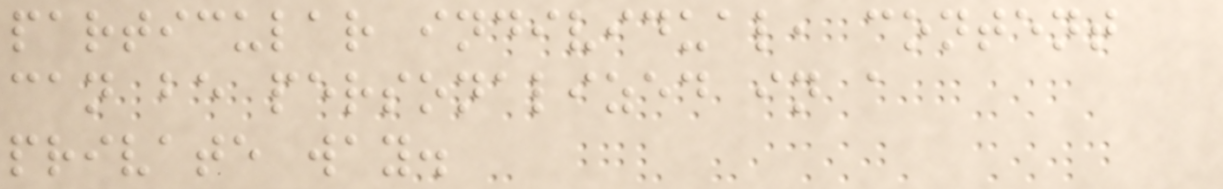particular individual, content
can be personalized in a
private way.
